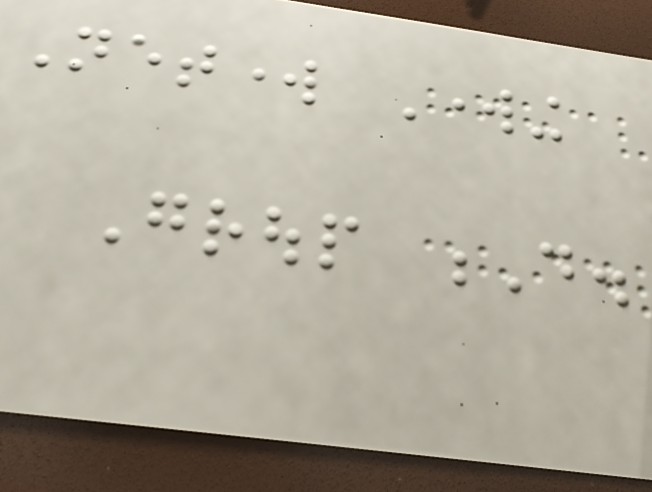Network Working
Group D.
